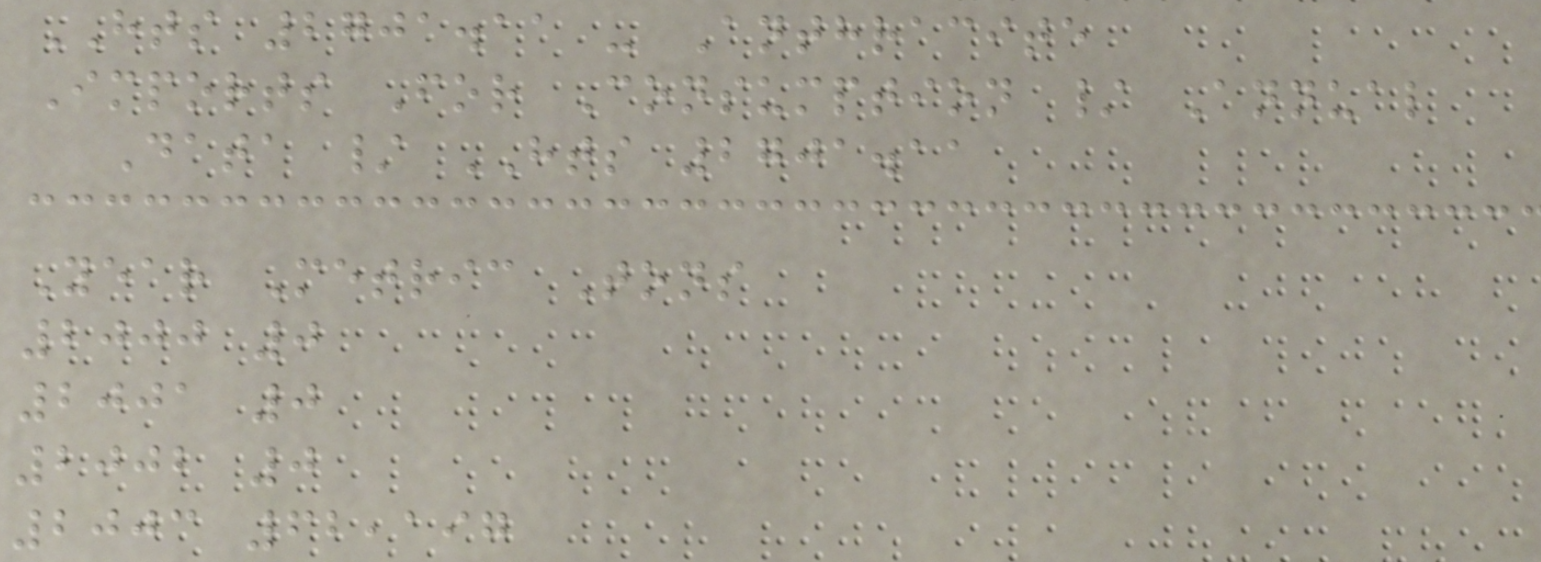HTS 2701.11 - Anthracite
Imports For Consumption / Annual
Data / HTS 2701.11
Year Metric Tons
2000 0
2001 0
2002 0
2003 62,197
